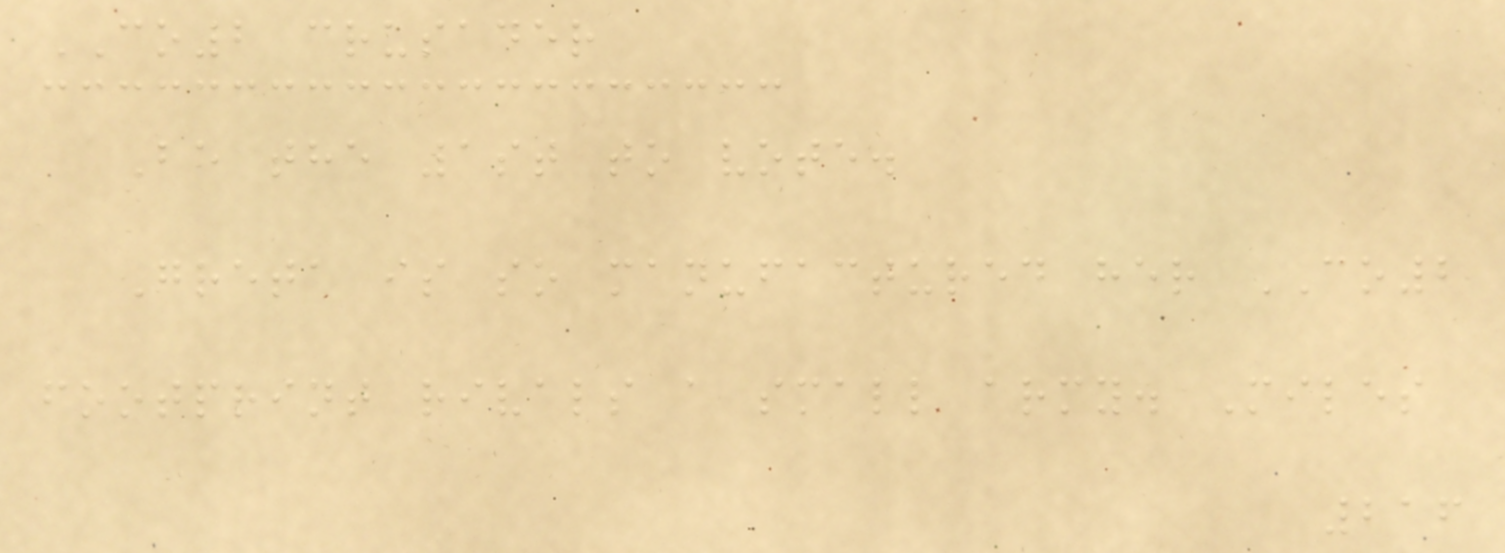CO2 crusader
Be the 1st to vote.
Greta is so manufactured her CO2
footprint rivals a small army. Miles
216
